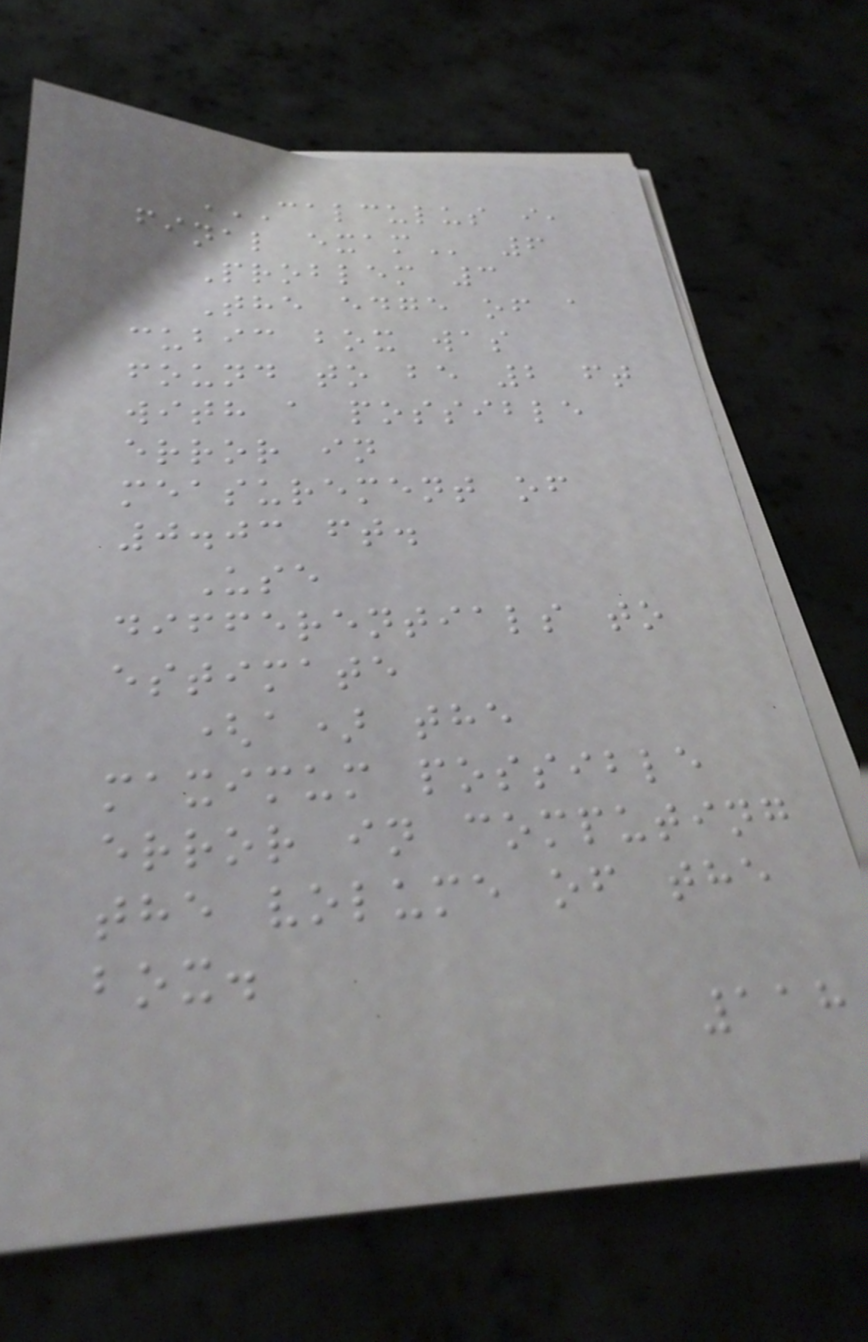CALCULUS I,
FINAL EXAM 6
Problem 3
The edge of a
cubic box was
found to be 2 ft
with a possible
error in
measurement of
0.03 ft.
Use
differentials to
estimate
(a) the
maximum possible
error in computing
the volume of the
box.
118
